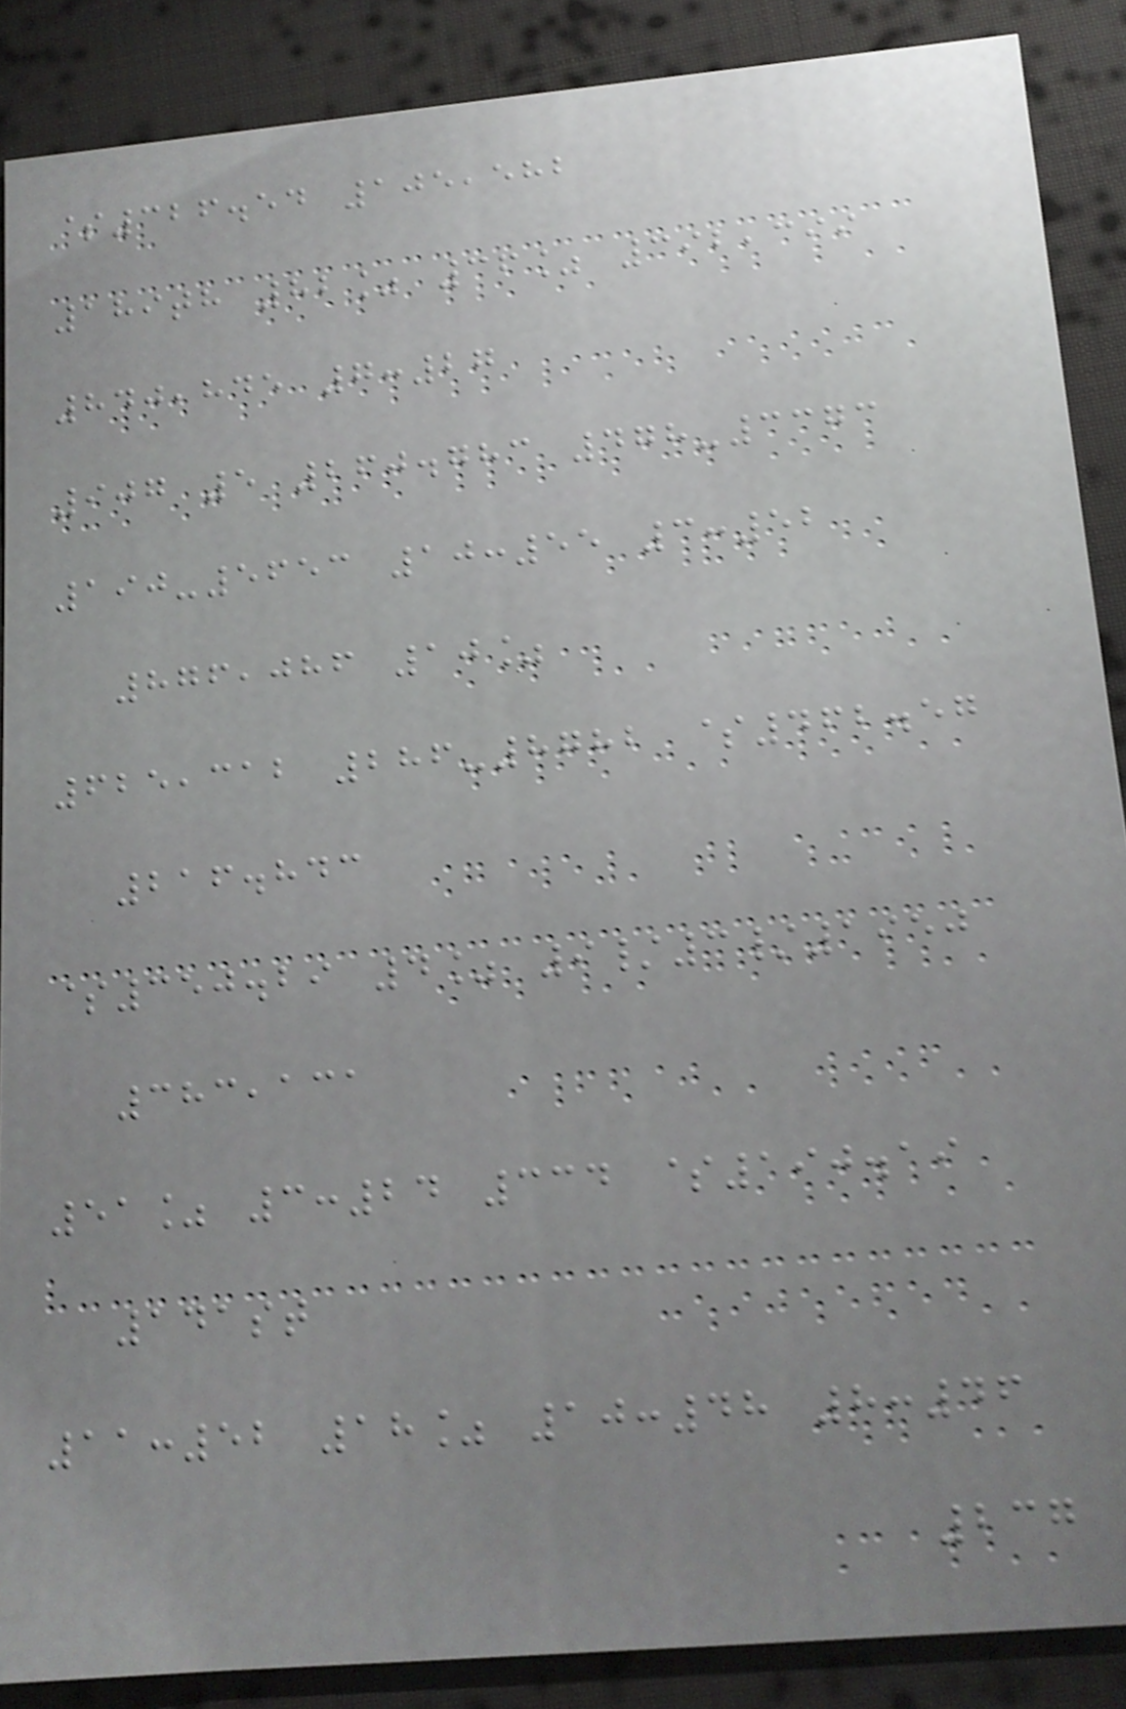$326.54 105,582
189th 82% 36% 392,399
840,845 7:27
907 5 260.783 478-3373
190-5653 10:55 3:52
876,086 10%
625,312 286-8782 $462.57
216.843
$350.29 4% 9/3/1950
383,131
51% 3:24 334 $190.19
141st
11:52 18% 10:48 8:46
237
